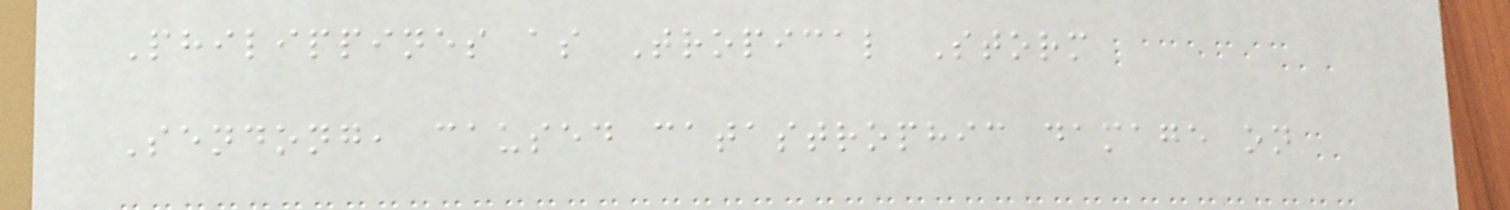Philippines as Tropical Storm
Sendong, caused catastrophic damage on
